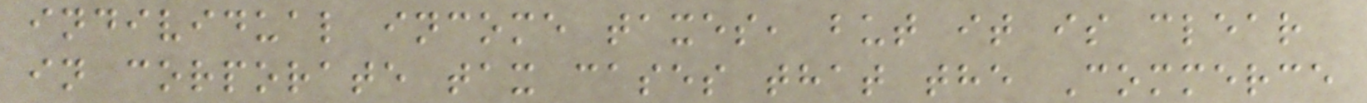individual income taxes, but it is clear
in corporate tax cases that the Commerce
